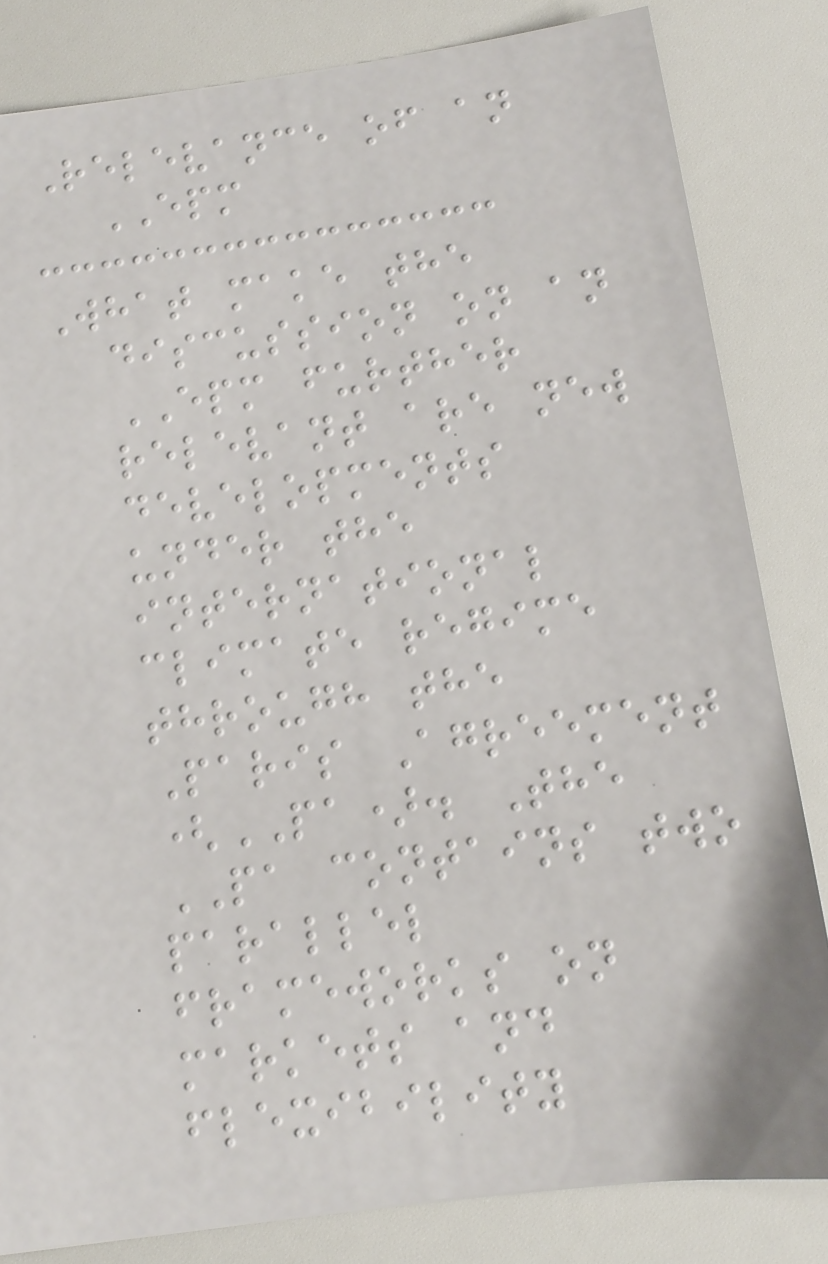Relevance of an
EPM
What make the
discussion on an
EPM further
relevant are new
developments
under the
international
climate regime
through the
Paris Agreement
(PA). The
PA contains two
parallel
frameworks on
markets and
flexibility
